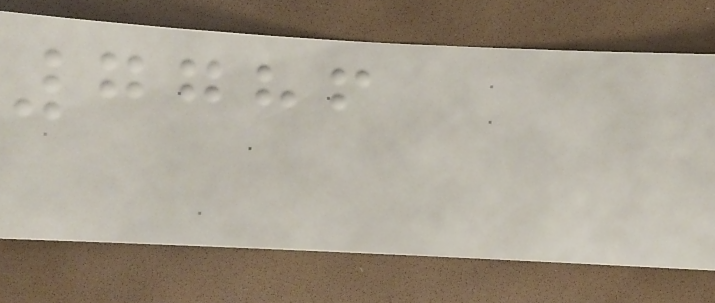7786
